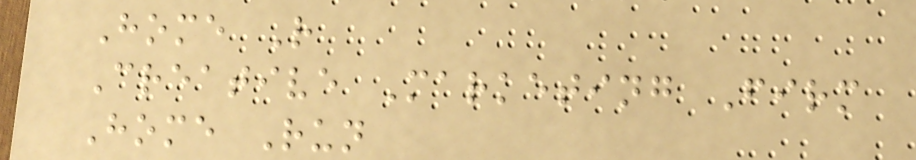Home R
Creative Marketing Firm
Home Run
